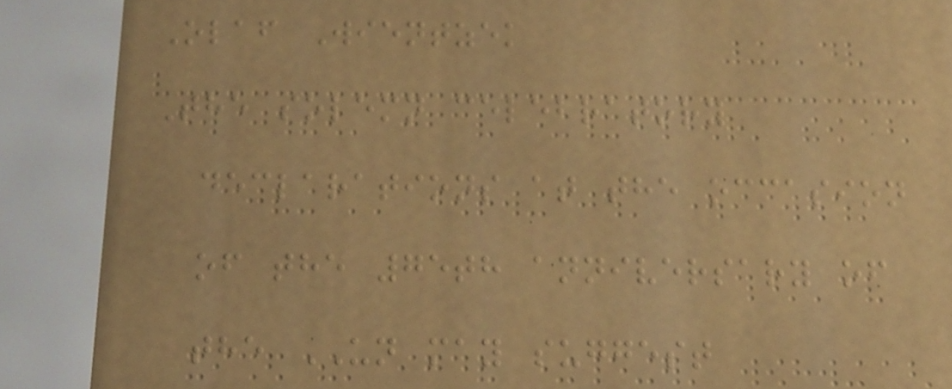Olaf Wientzek
The solemn celebratory
declarations at the occasion
of the 75th anniversary of
the UN may suggest
